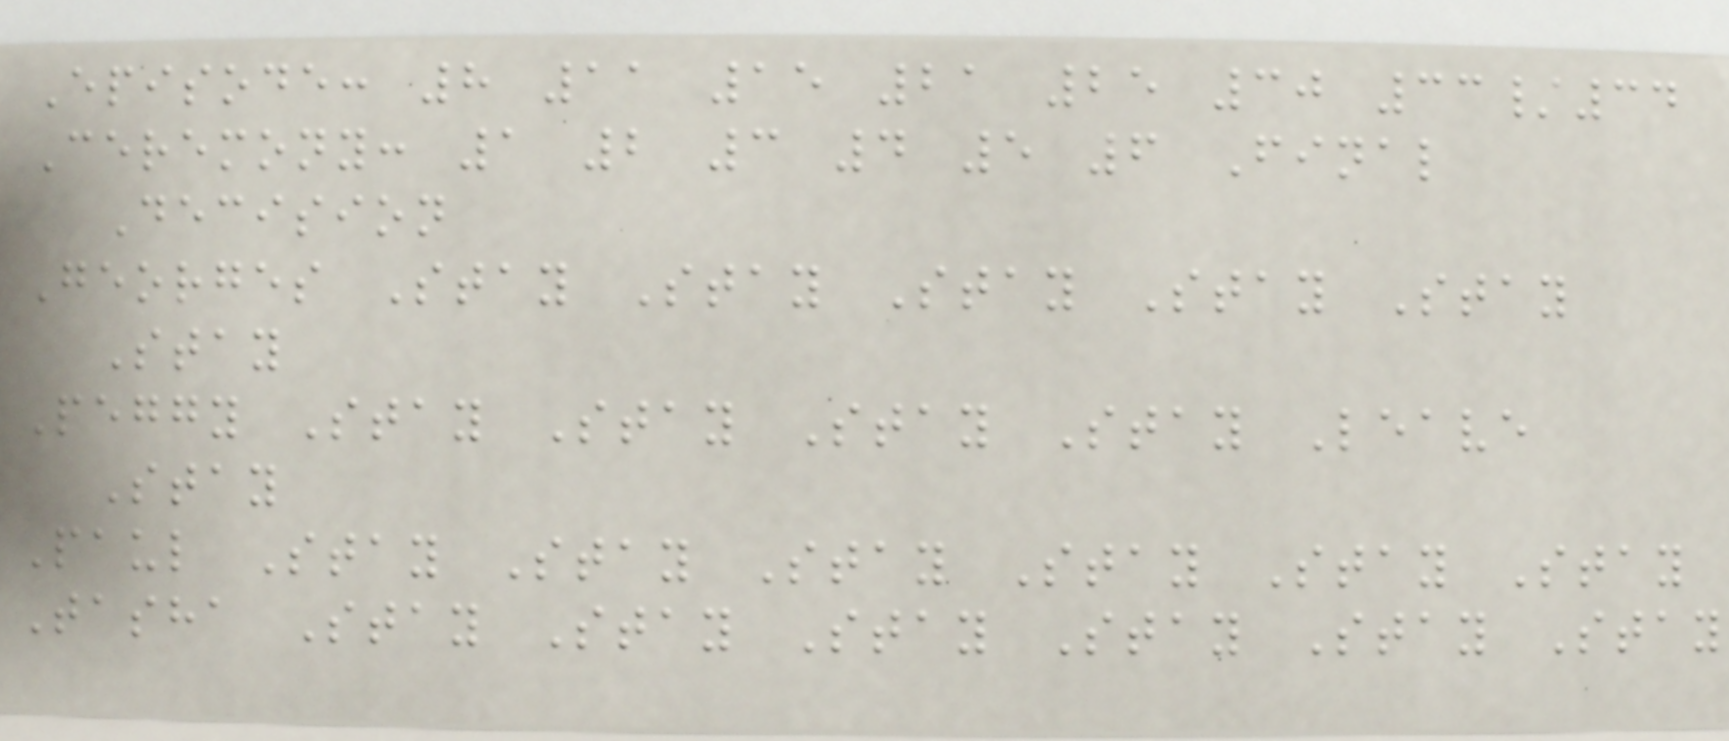Episode: 8 11 15 21 25 30 33/34
Ceremony: 1 2 3 4 5 6 Final
Decision
Georges Stay Stay Stay Stay Stay
Stay
Peggy Stay Stay Stay Stay Leave
Stay
Paul Stay Stay Stay Stay Stay Stay
Tasha Stay Stay Stay Stay Stay Stay
